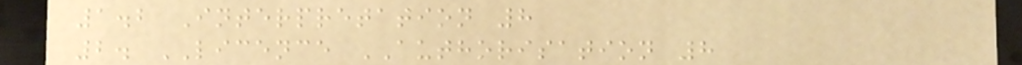1.2 Interpretation 8
2. LICENCE AUTHORISATION 8
